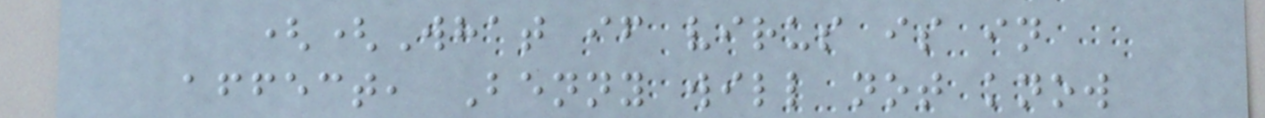((What if virus is in
affect, Benny will not know
